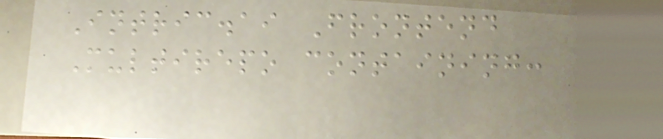Intric.ai Frontend
Multirepo containing:
